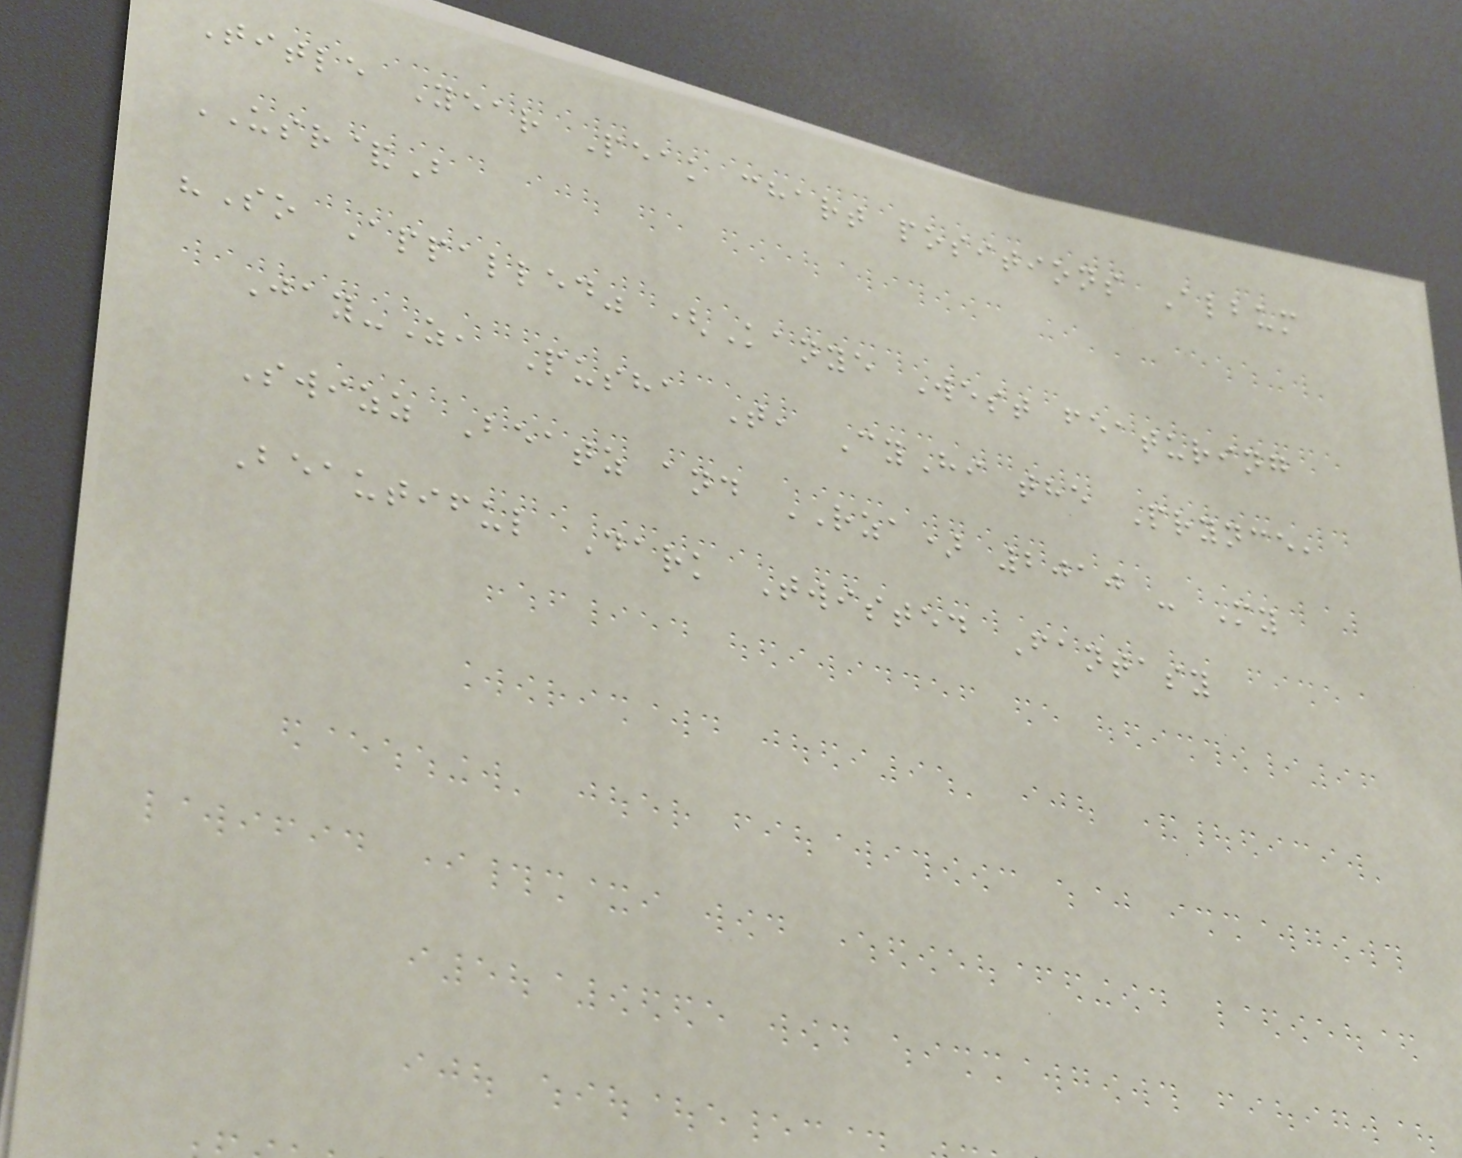Title Year Peak chart positions Album
USR&B
"So Appalled" (Kanye West featuring
Jay-Z, Pusha T, CyHi the Prynce,
Swizz Beatz and RZA) 2010 - My
Beautiful Dark Twisted Fantasy
